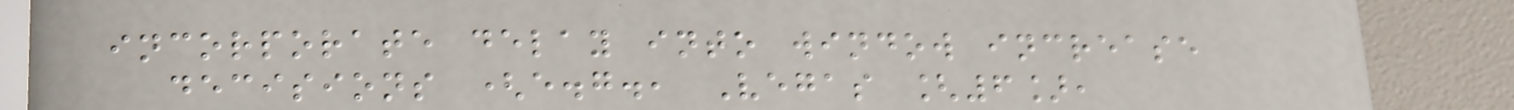incorporate delay into window increase
decisions (e.g., Vegas [6],
